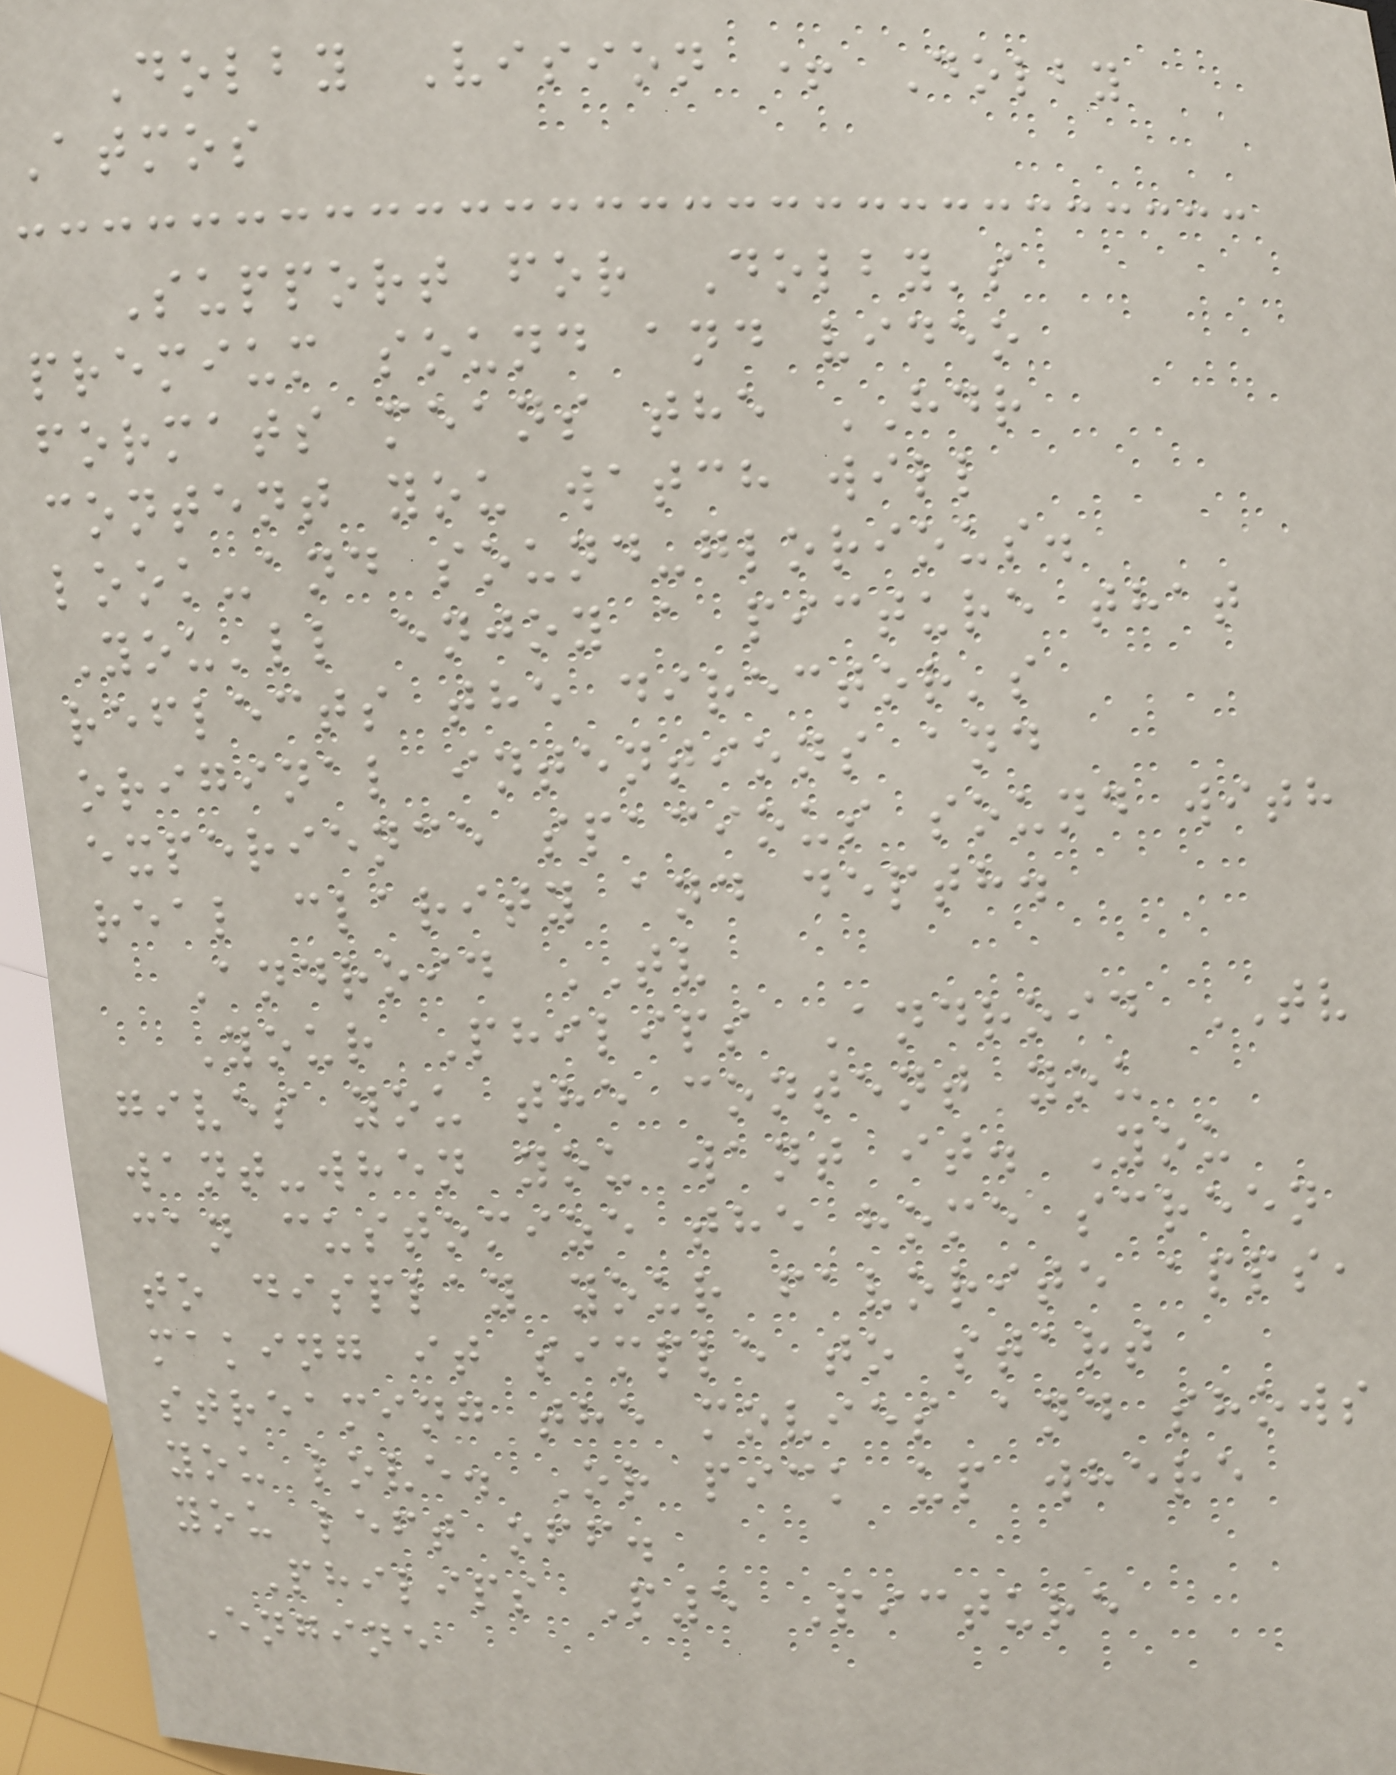Dolby Vision + Dolby
Atmos
Support for Dolby's
premium sound and video
formats means the HDR
content you watch will
look-and sound-glorious.
You'll enjoy a picture that
reflects the director's
original intentions and
experience spacious sound with
real clarity and depth.
Android TV
Your Philips Android TV
gives you the content you
want-when you want it. You
can customize the home screen
to display your favorite apps,
making it simple to start
streaming the movies and shows
you love. Or pick up where
you left off.
Philips P5 Picture
Engine
